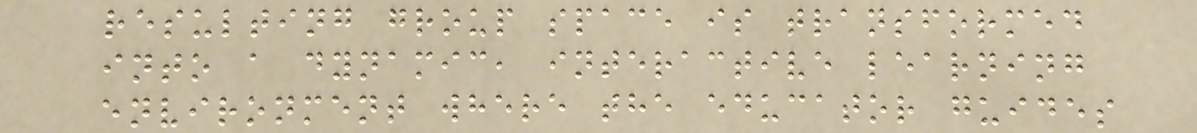resulting group space is transformed
into a dynamic, interactive learning
environment where the educator guides
